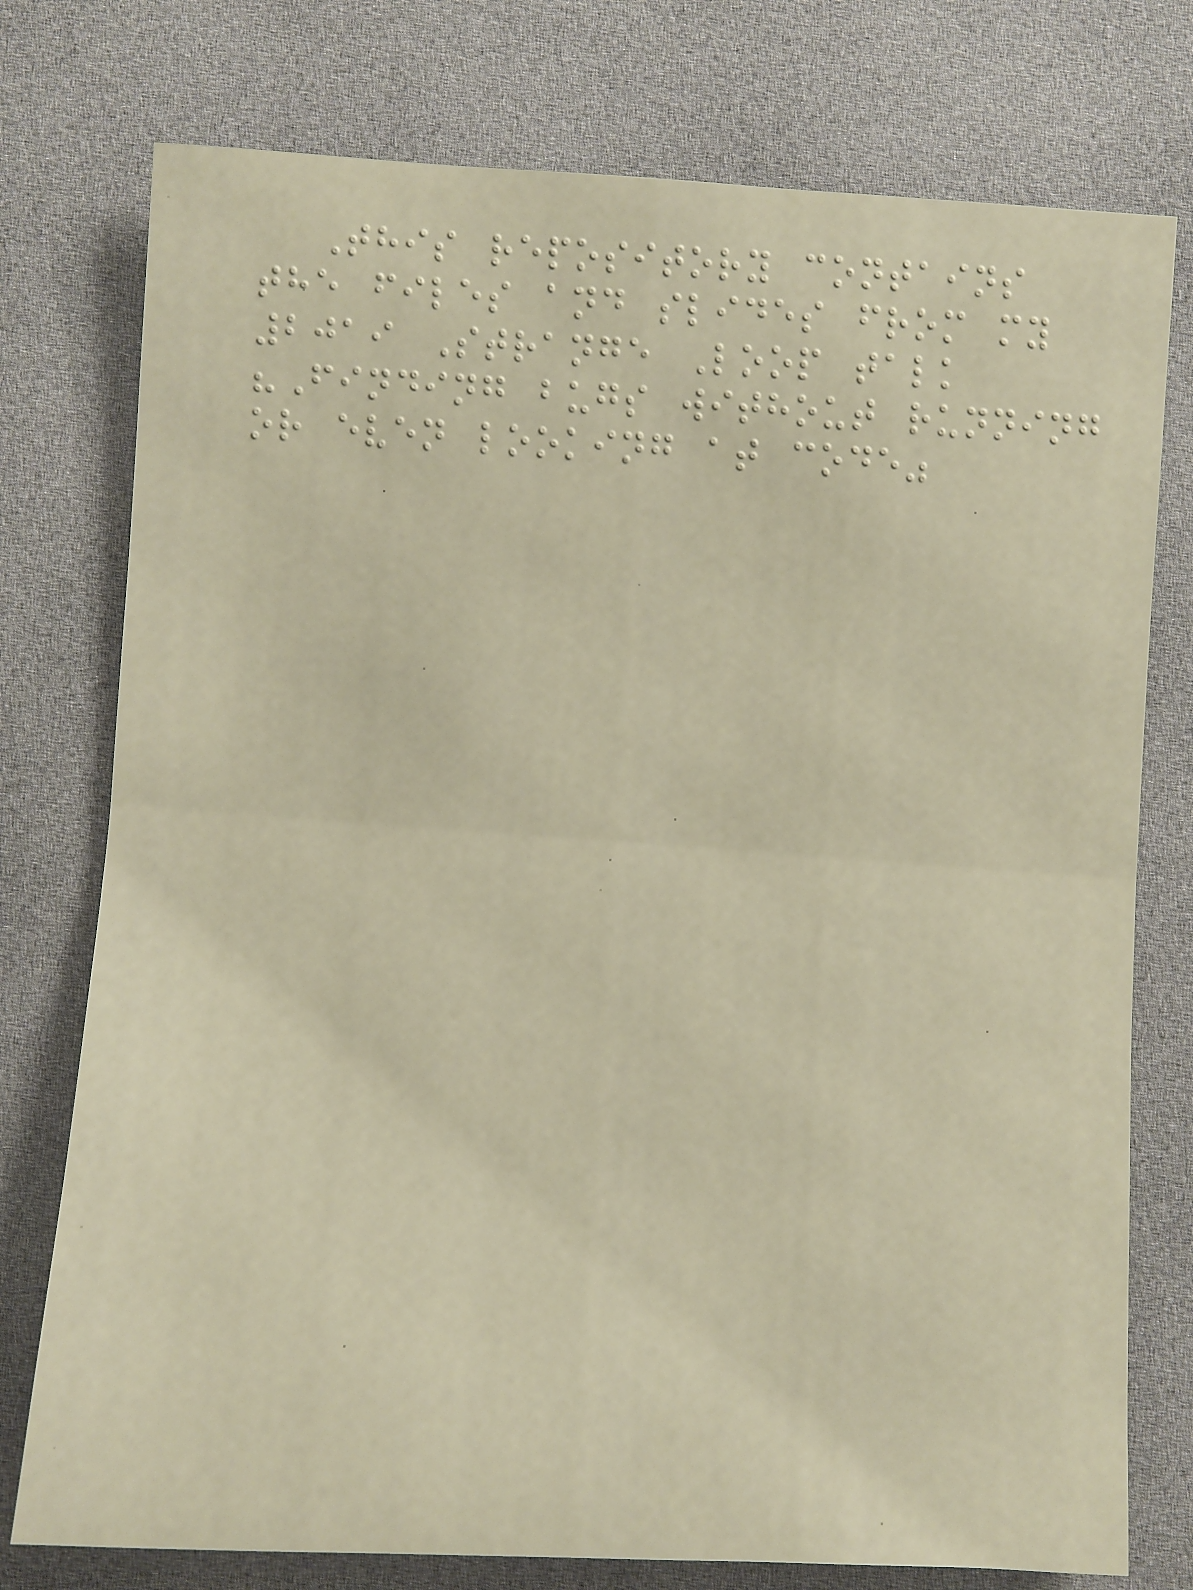This repository contains
the files and slides from my
2019 Strange Loop talk
"Finding bugs without running
or even looking at code"
